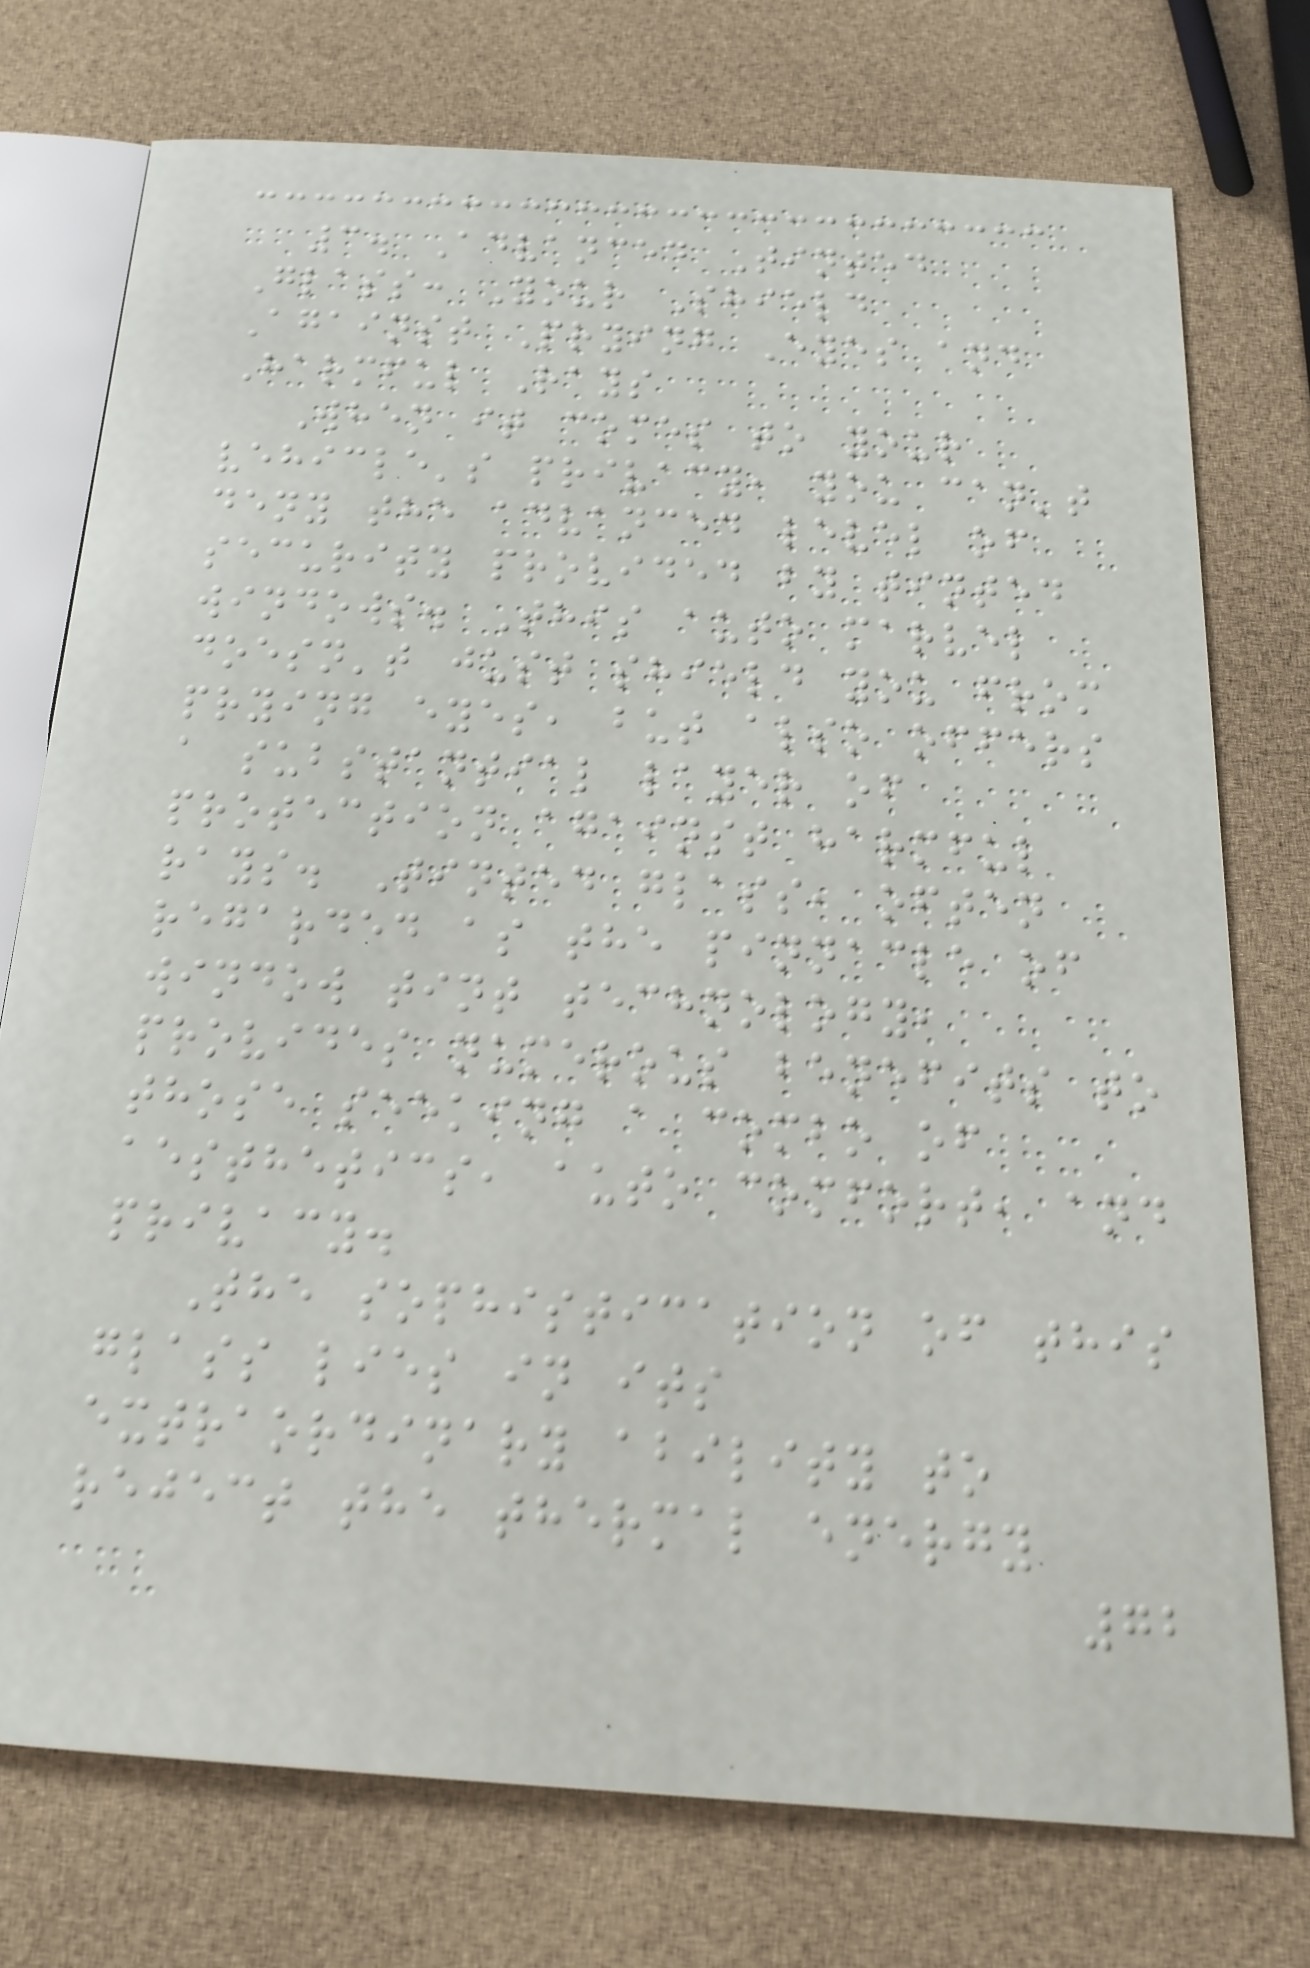3. Advanced Tinted
Glass: Your Shield
Against Prying Eyes and
Harmful Rays
When it comes to your
vehicle's privacy, you can't
deny the advanced level of
security provided by tinted
windows. This auto marvel
doesn't just shield you from
prying eyes, but also offers
a substantial layer of
protection against harmful
rays. Tinted glass, often
regarded as the pinnacle of
window tint technology,
provides numerous benefits to
those seeking a combo of
aesthetics, auto comfort, and
privacy.
The sophistication of this
glass lies in its
extraordinary ability to
reject the thermal energy
72
